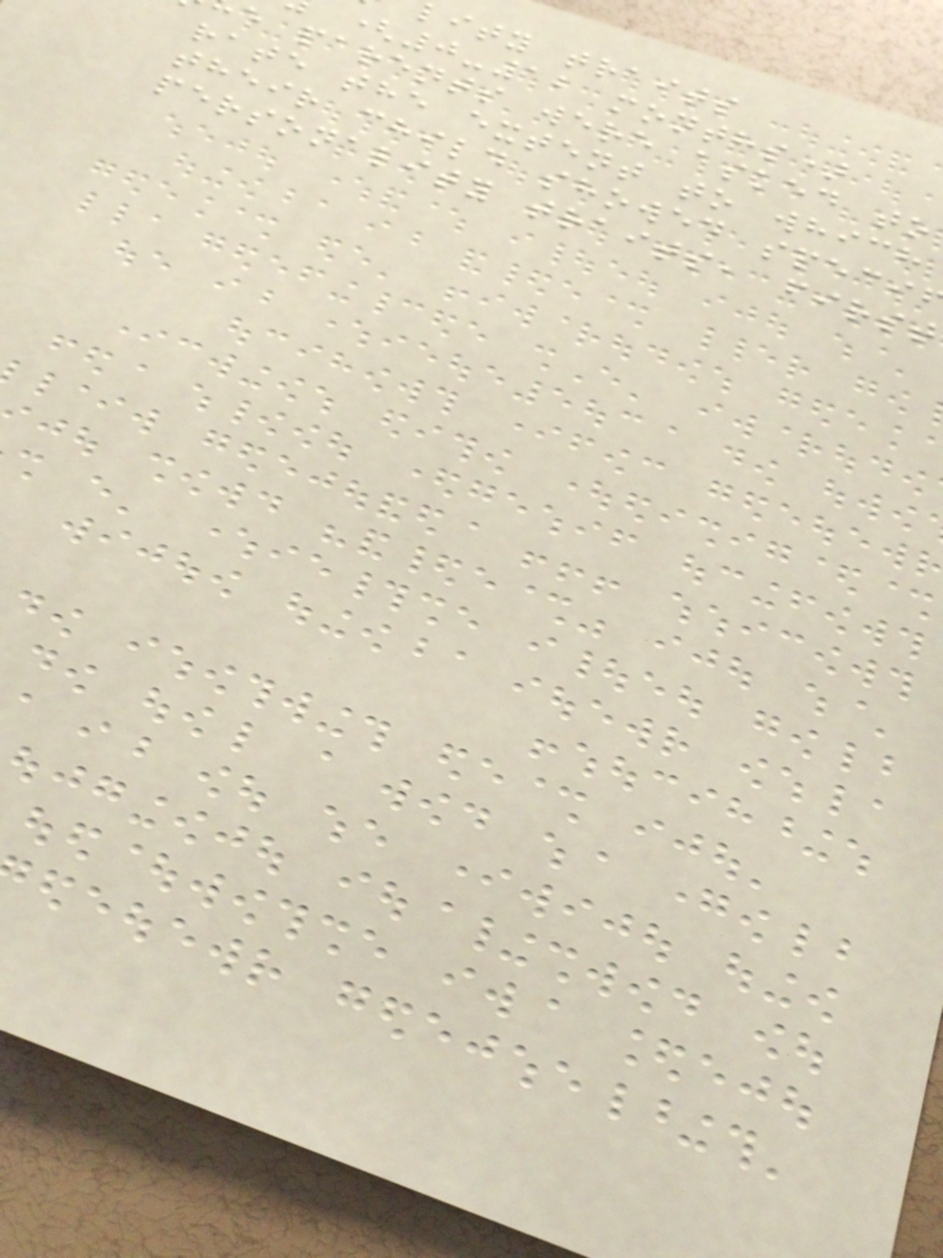lity traits
(0-12 months)
e parents were asked to
rate the extent to which
their child showed speci
personality traits, first
